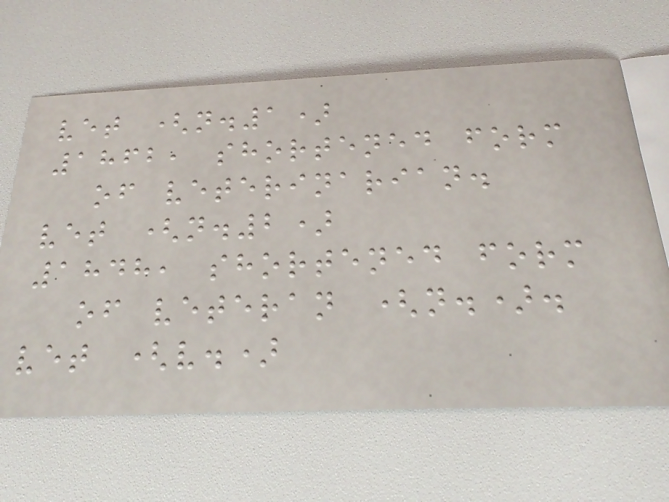vet (n.1)
1862, shortened form
of veterinarian.
vet (n.2)
1848, shortened form
of veteran (n.).
vet (v.)
